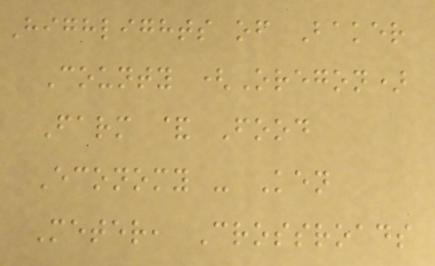Highlights of Baker
County (Oregon)
Farm & Food
Economy - Ken
Meter, Crossroads
